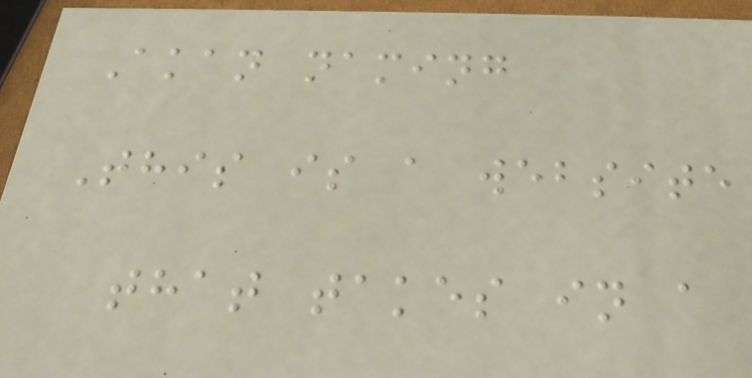Akan naming
This is a website
that takes in a
